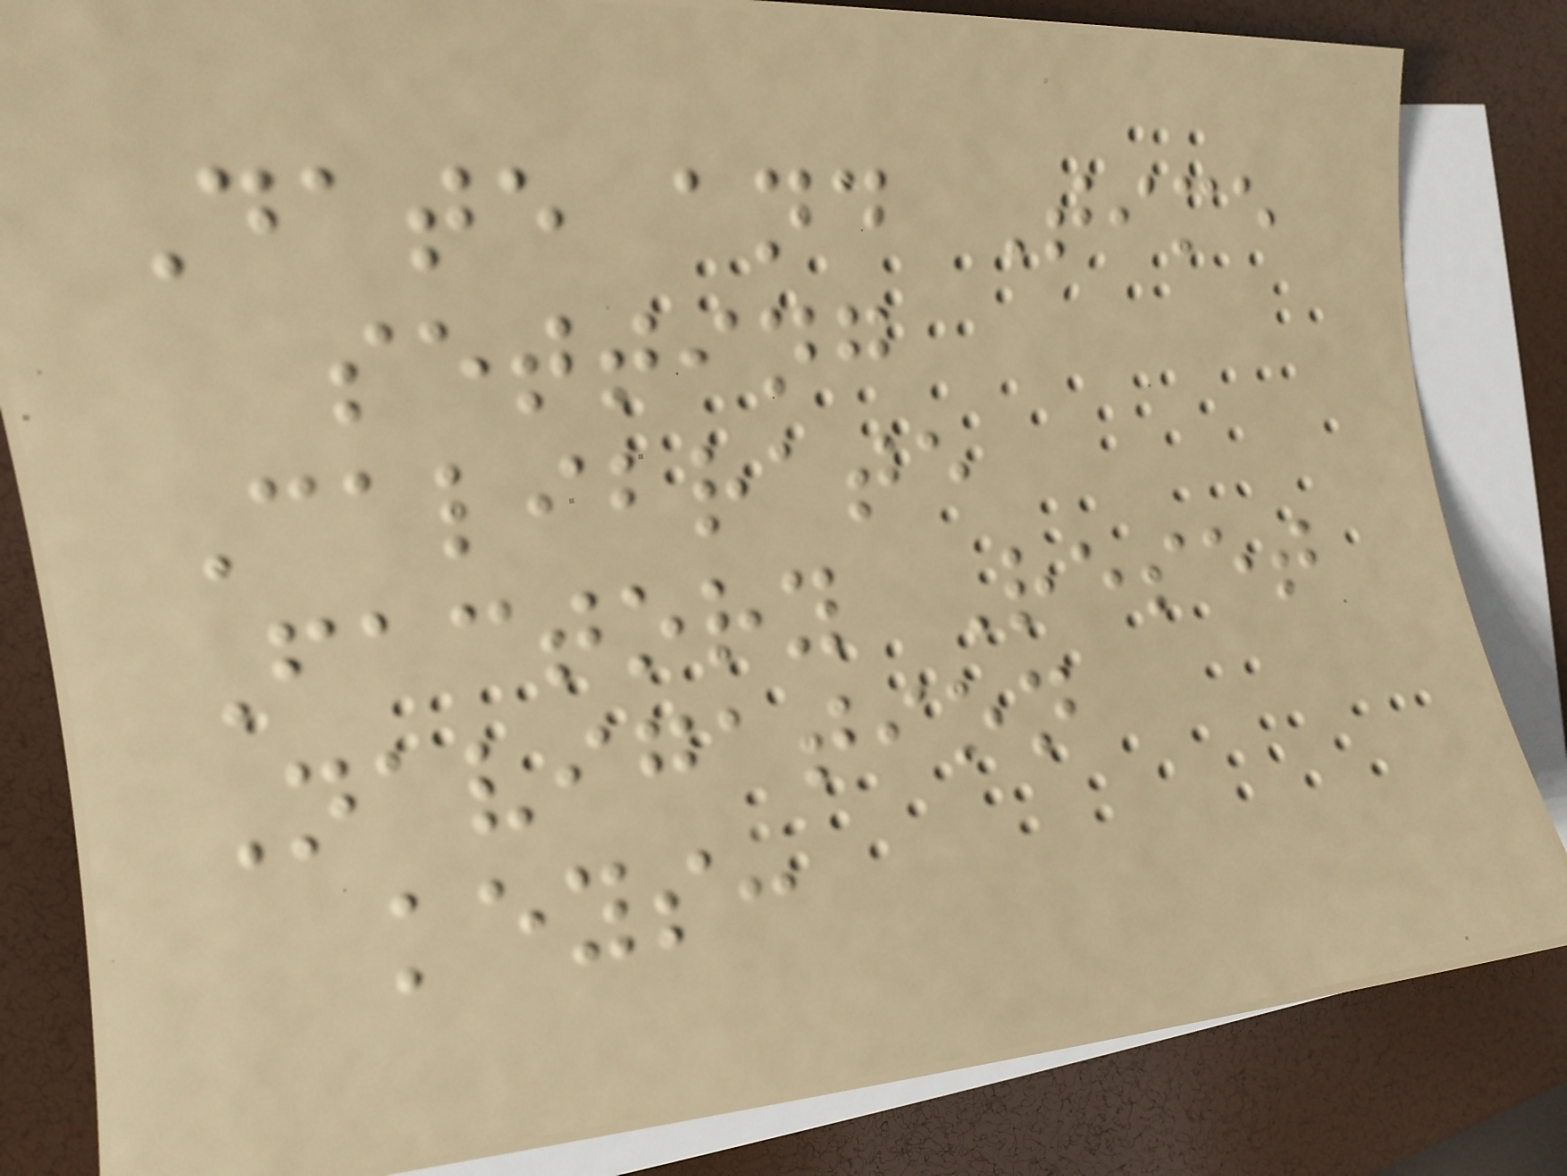Date and Time
setting
Calibrate
Factory Reset
Navigation
keys:
